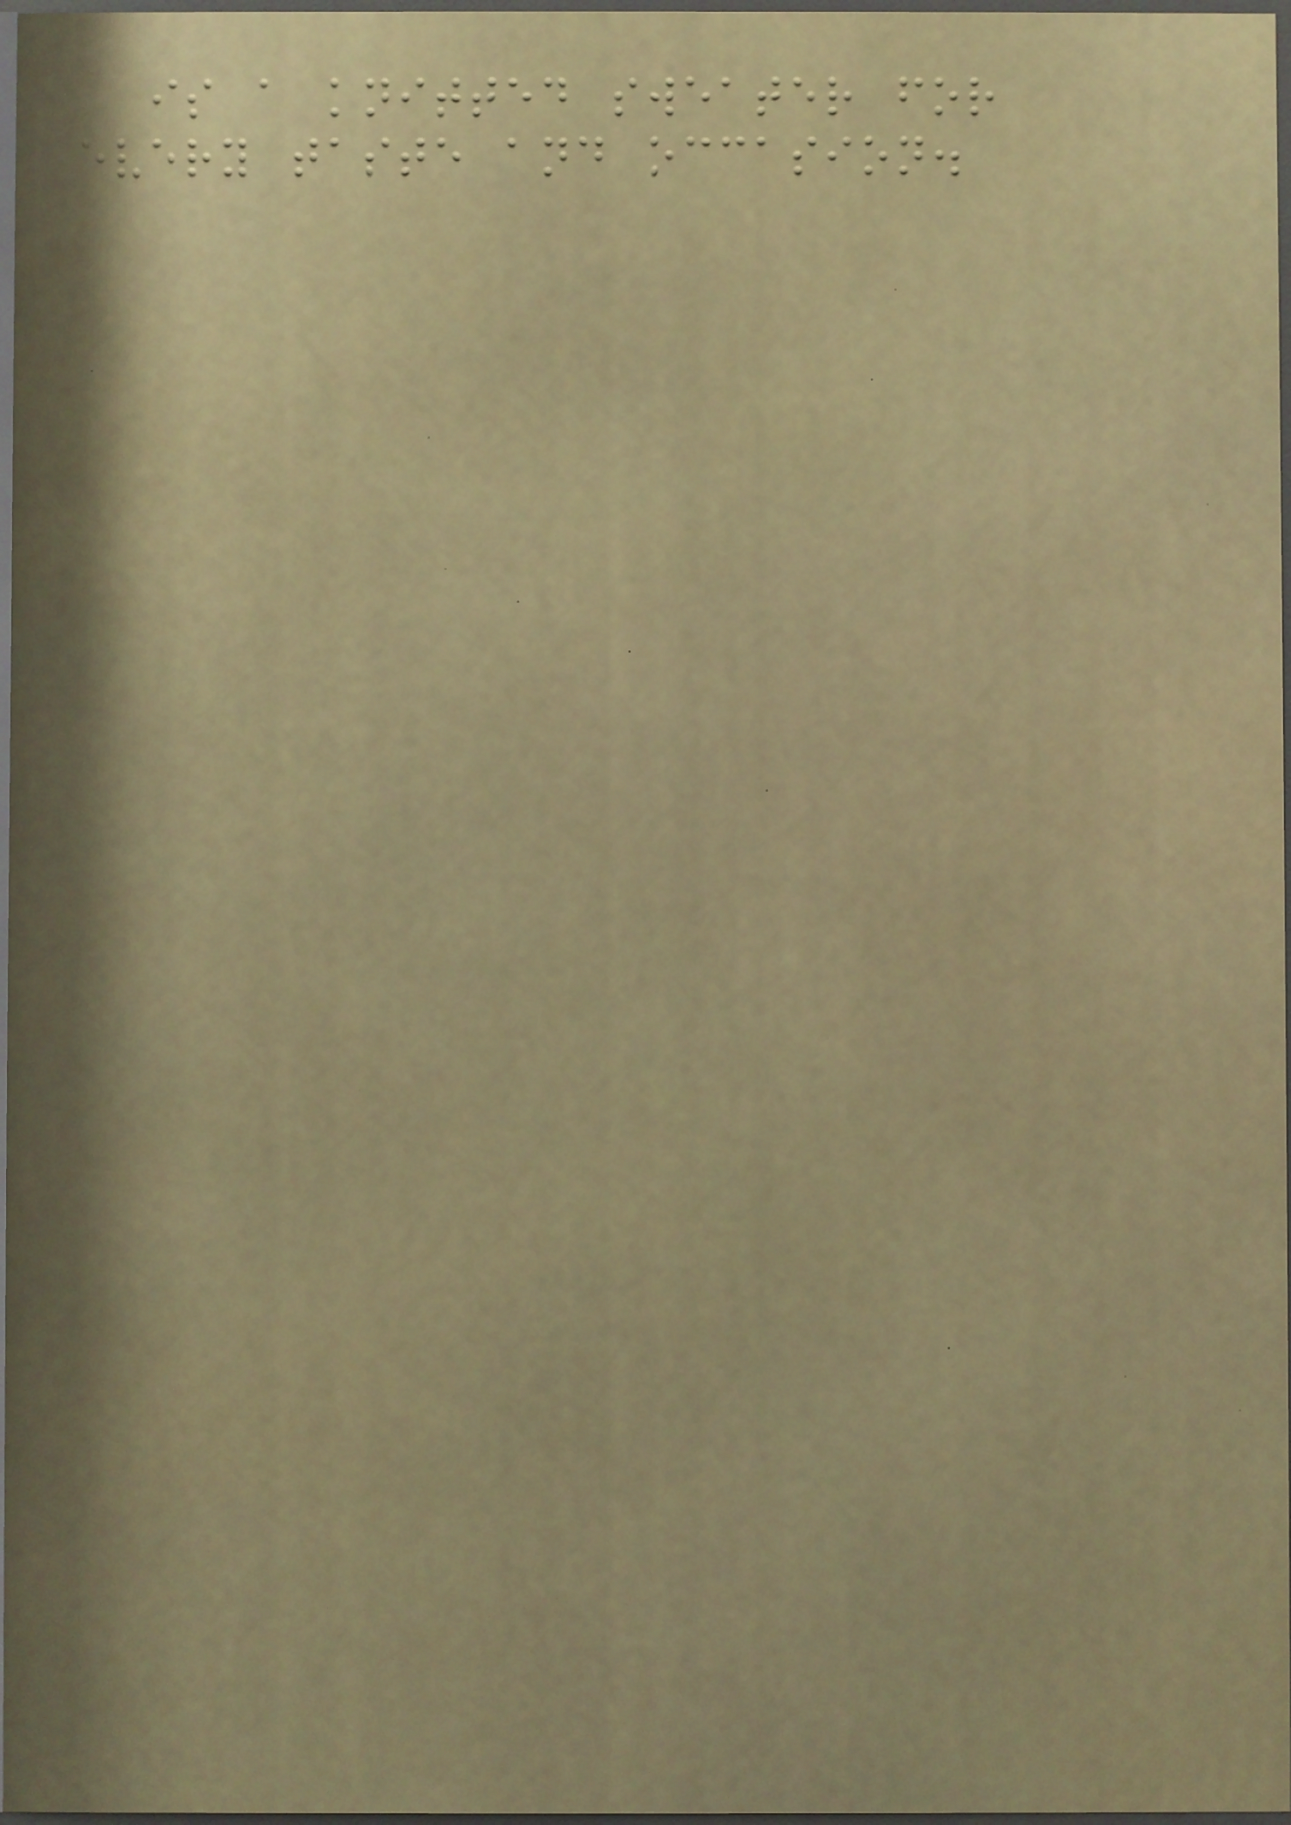is a knitted sweater for
every taste and occasion.
